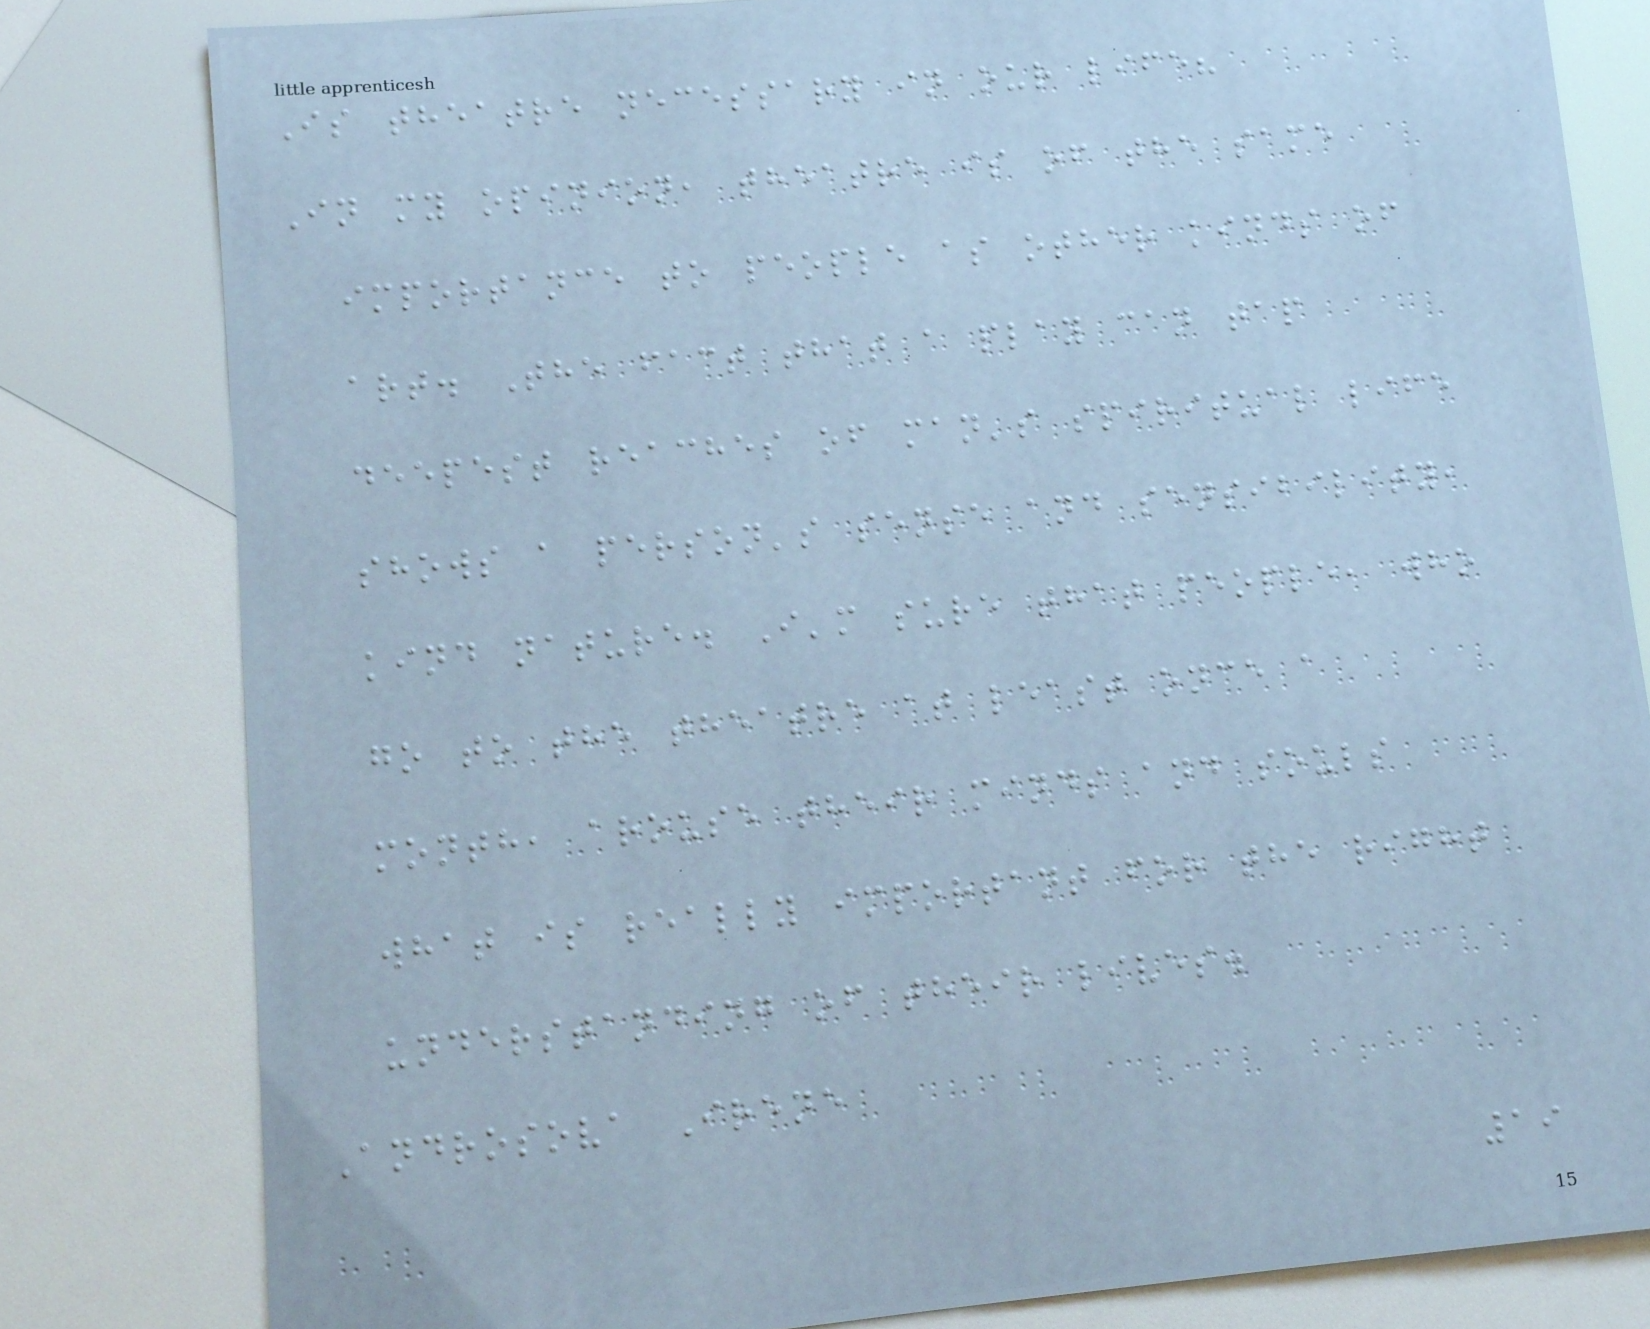Is theatre necessary in our life?
In my opinion, theatre is of the same
importance to people as other kinds of
art. The fact that a play can tap
deepest reaches of man's spiritual life
shows a person's sense and sensibility,
kind nature. I'm sure that people, who
go to the theatre at least once a
month, arouse their minds and souls
what is really important for the right
understanding of their lives.
Androsova Irene
19
